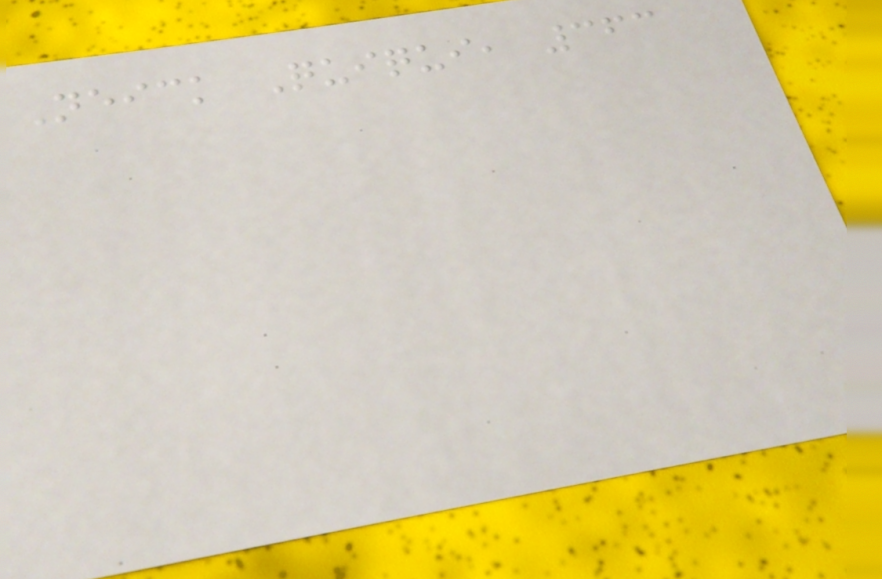Neick Quiqui, 363
